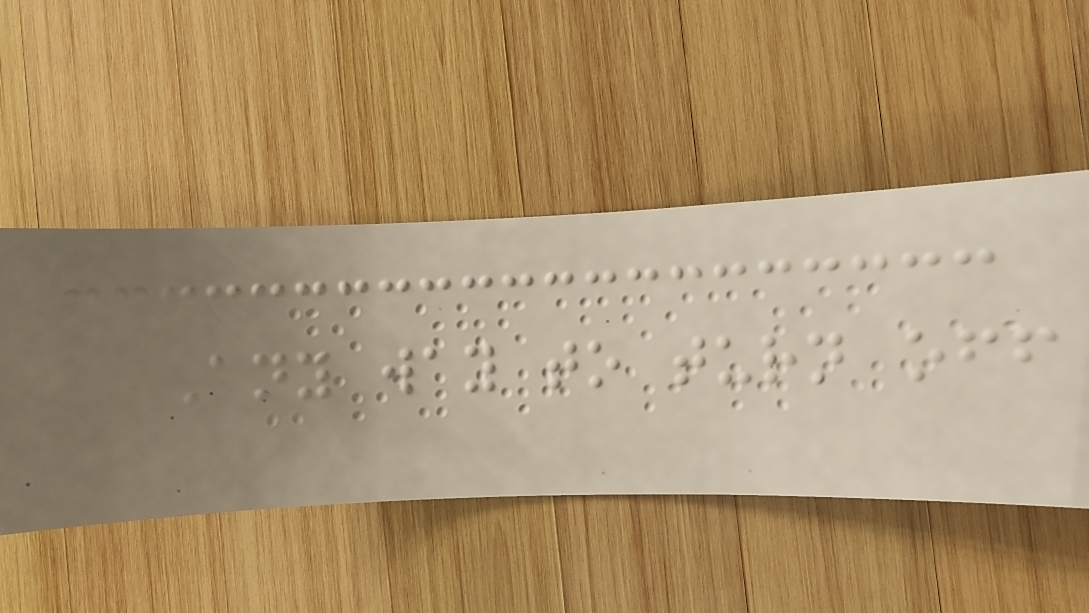Any way to turn off
